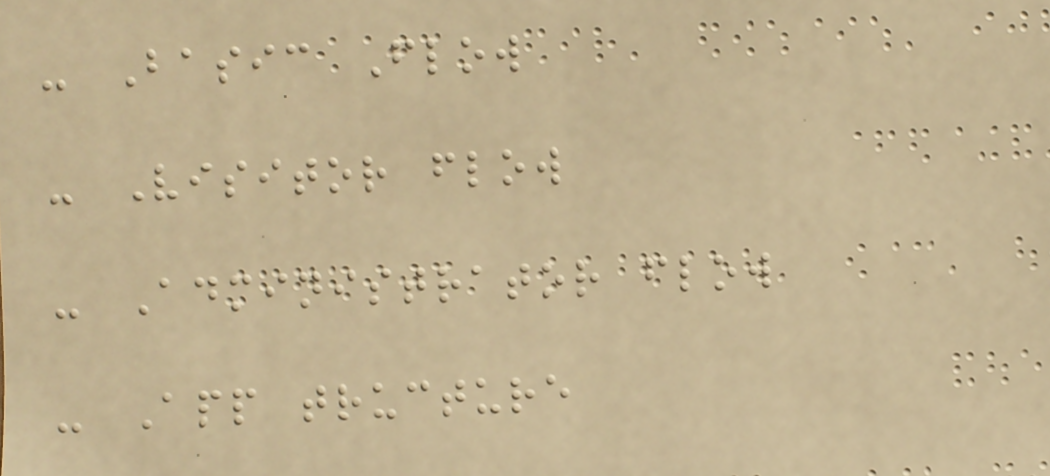- Basic Flow
- Visitor flow
- Administrator flow
- App tructure
